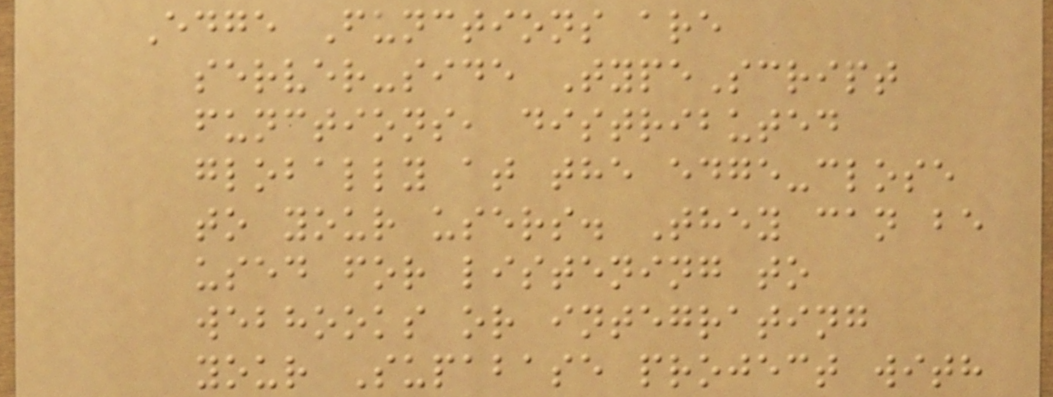Edge Functions are
server-side TypeScript
functions, distributed
globally at the edge-close
to your users. They can be
used for listening to
webhooks or integrating
your Supabase project with
